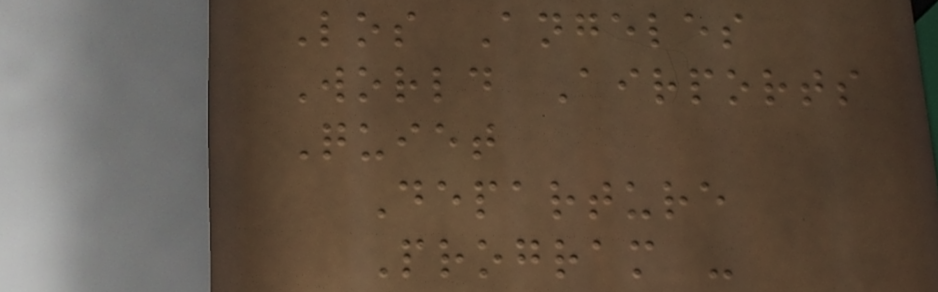Los Angeles
World Airports
Quiet
Departure
Program -
